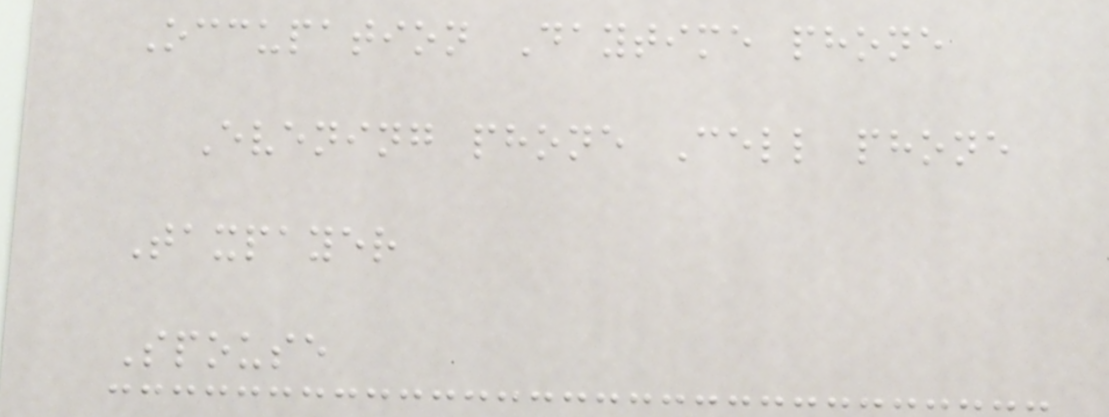Occupation Daytime phone
Evening phone Cell phone
Taxpayer
Spouse
